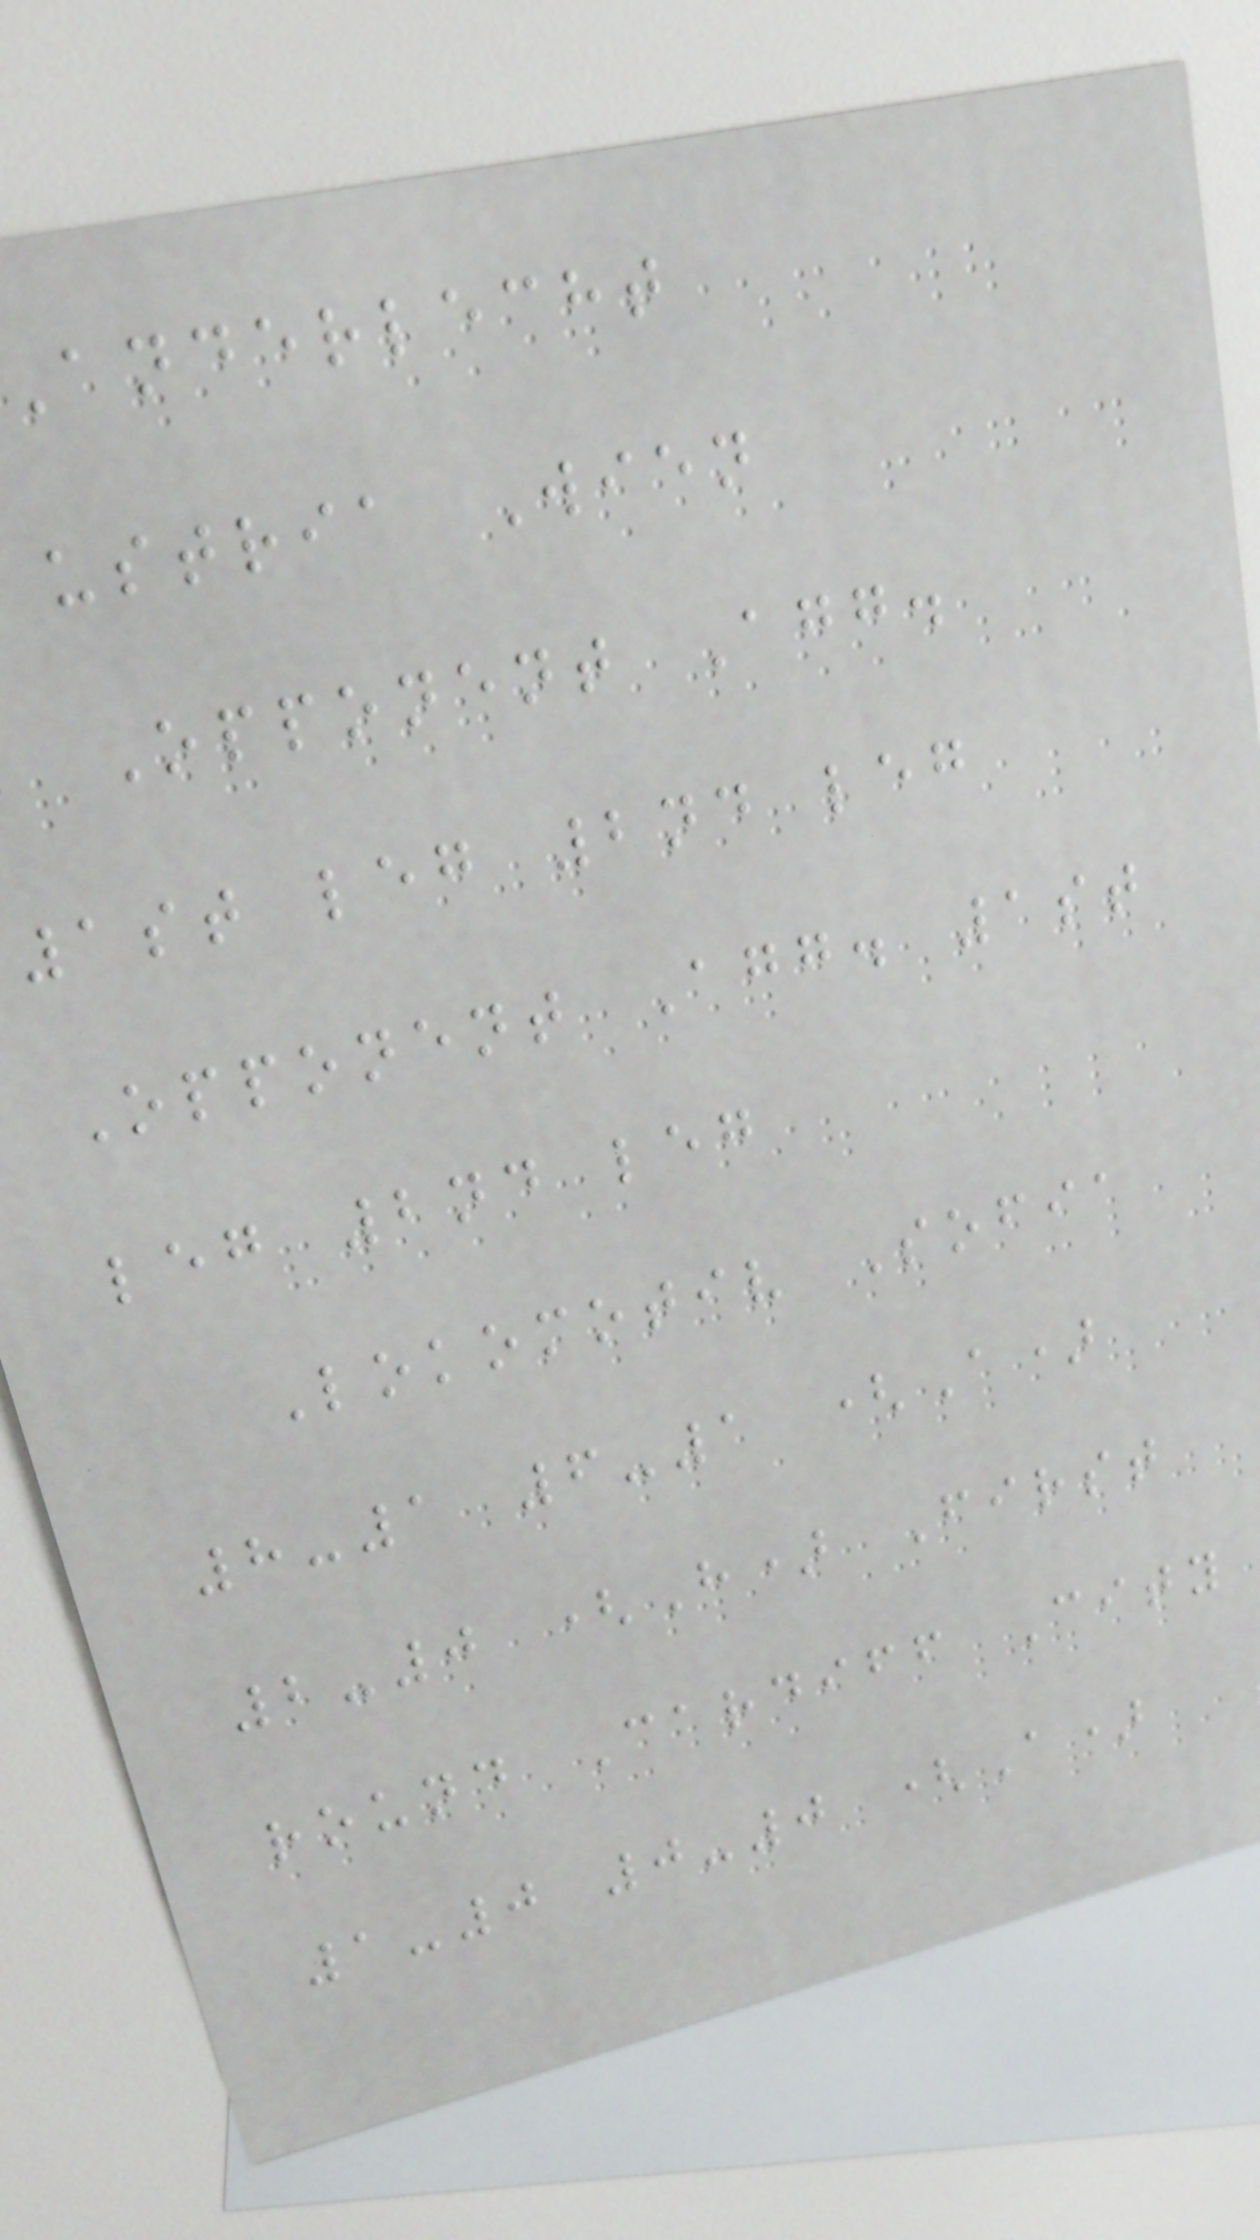anderlecht
ustria Wien
Opponent Agg.
1st leg 2nd leg
Opponent Agg. 1st
leg 2nd leg
Lokomotiv Sofia
8-1 6-1 (A)
2-0 (H) First
round Cardiff City
1-0 0-0 (A)
